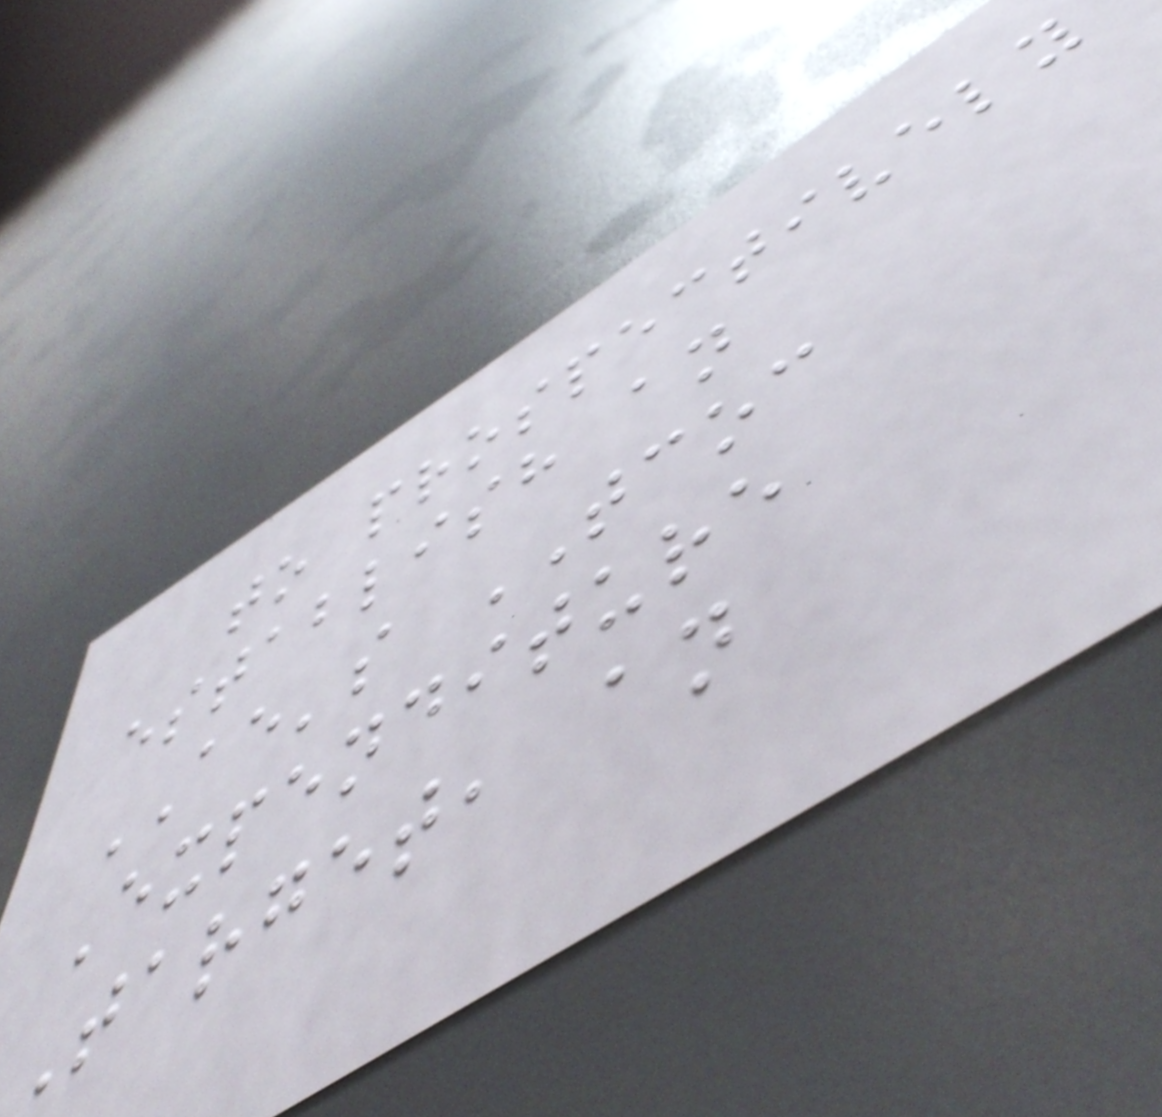to prospectively
establish an
AE's TCOC
Expenditure
Target, an
